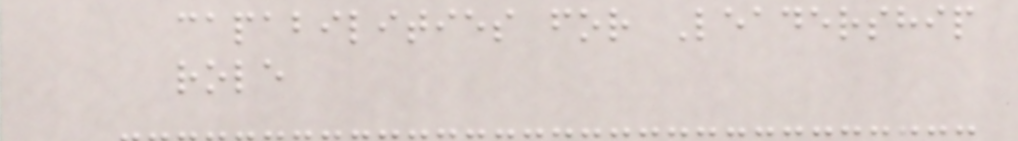capabilities for Leadership
role
